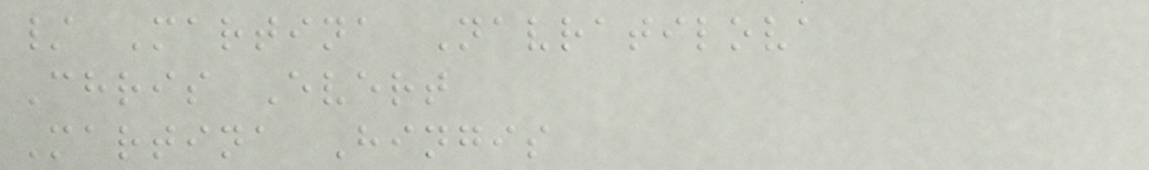/ Martina Navratilova
Chris Evert
Martina Hingis
